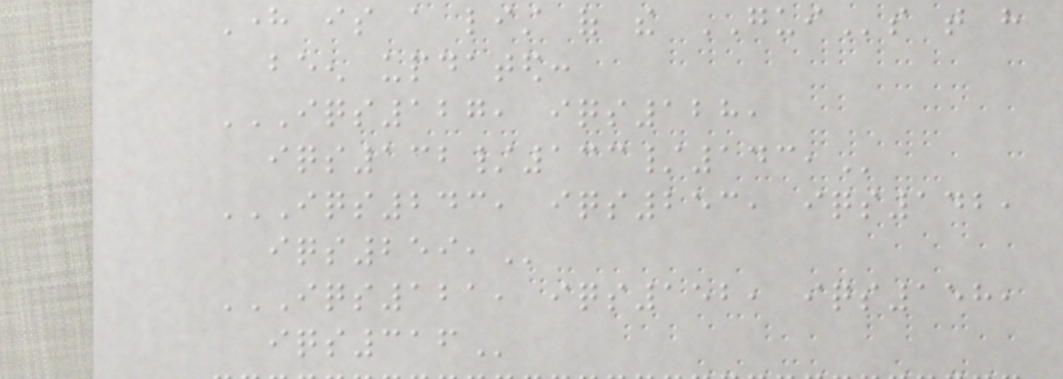Here is a list of the GUIs that have
been updated:
IQS127, IQS128,
IQS132/133/143,
IQS243, IQS253, IQS142,
IQS259,
IQS121, IQS152, IQS158,
IQS316
